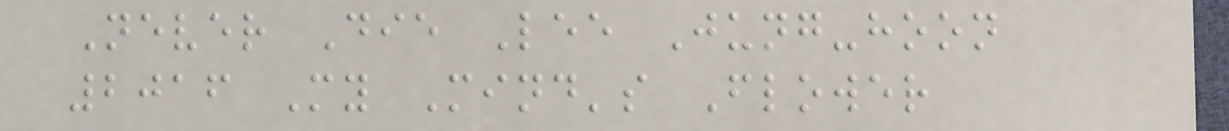Never Die Lee Jung-hoon
2016 My Mind's Flower
